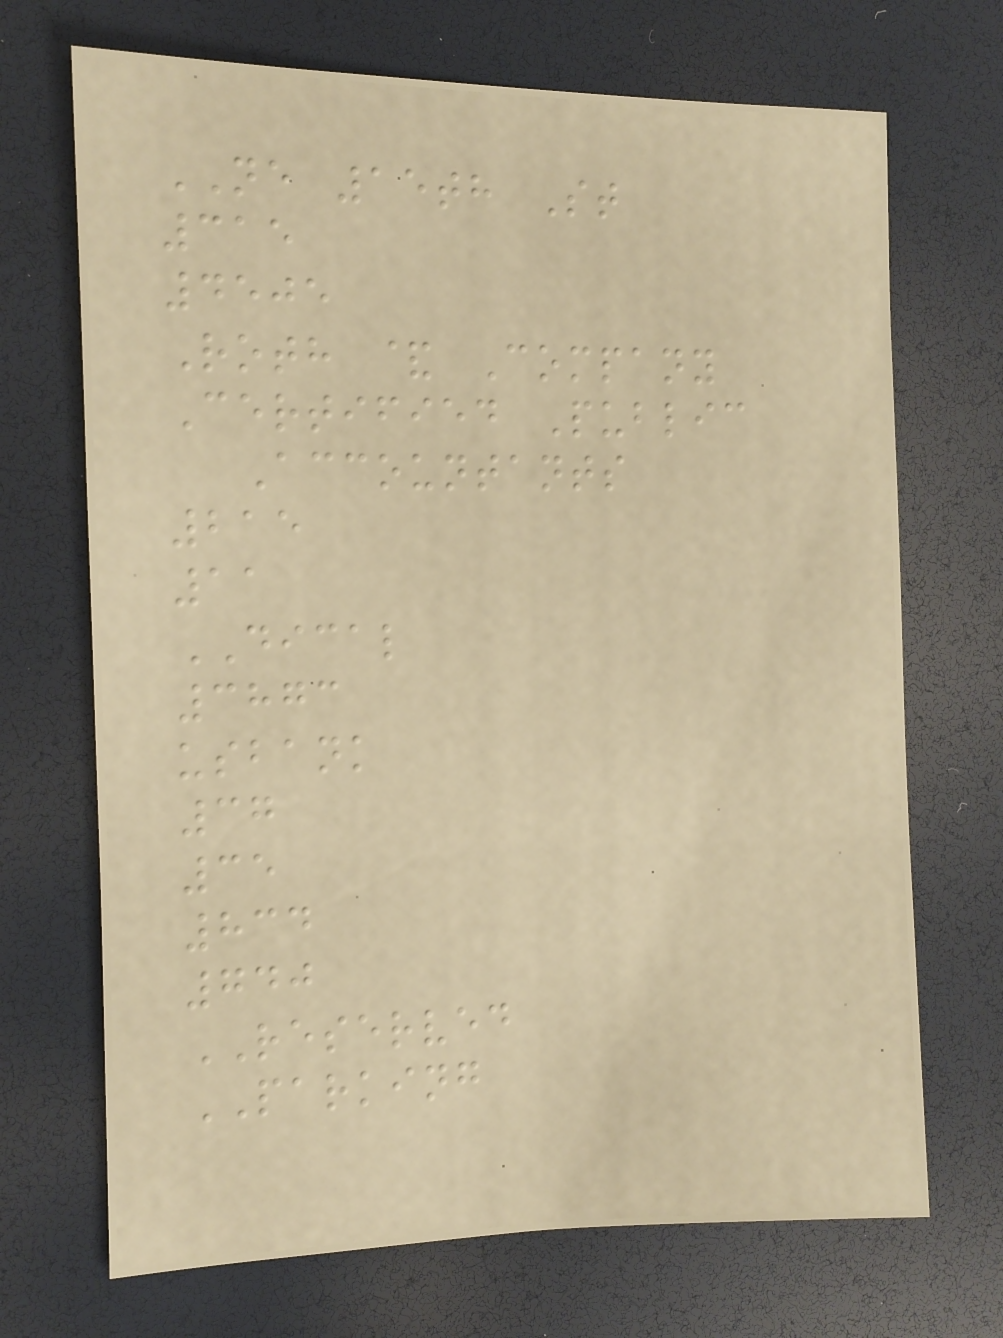NE 15th St
315
4505
Roth & Company
Certified Public
Accountants
215
11
DICAL
3873
usbank
37
35
834
740
RESERVED
PARKING
